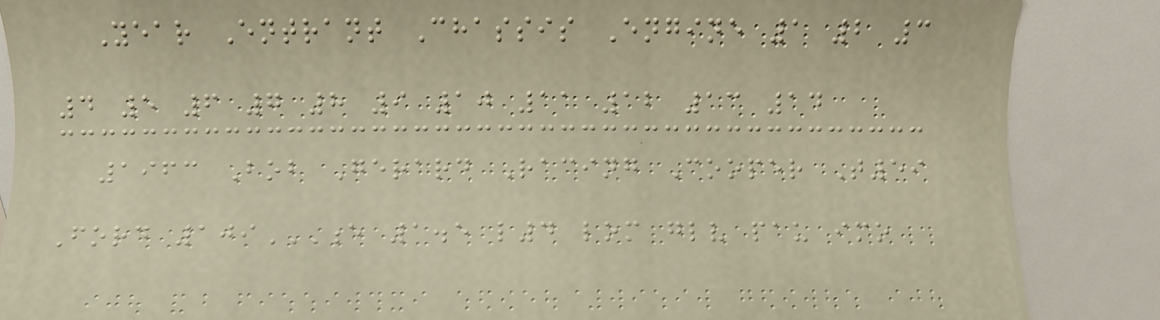Year Entrant Chassis Engine 1 2 3
4 5 6 7 8 9 10 11 12 13 14
1963 Bob Gerard Racing Cooper T59
Ford 109E 1.5 L4 LOM GLV PAU IMO
